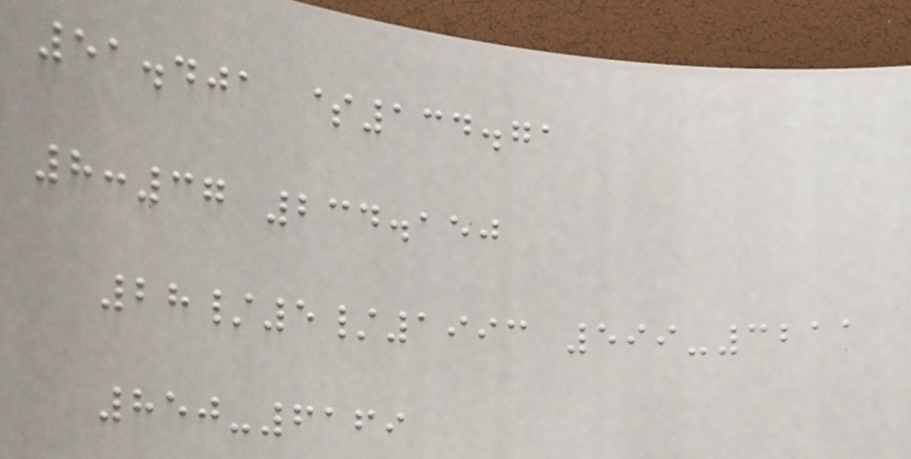51.401 $134.71
8:37 234.150
28/5/1993 599-3211
850-6169
